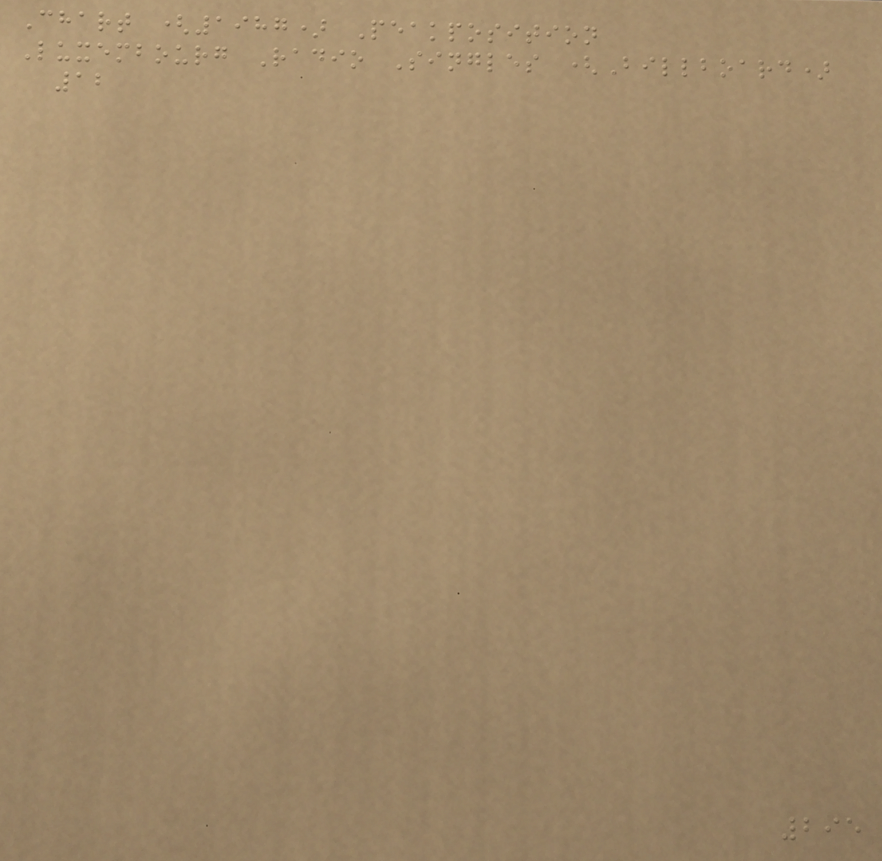Chart (1987) Peakposition
Luxembourg Radio Singles (Billboard)
12
295
